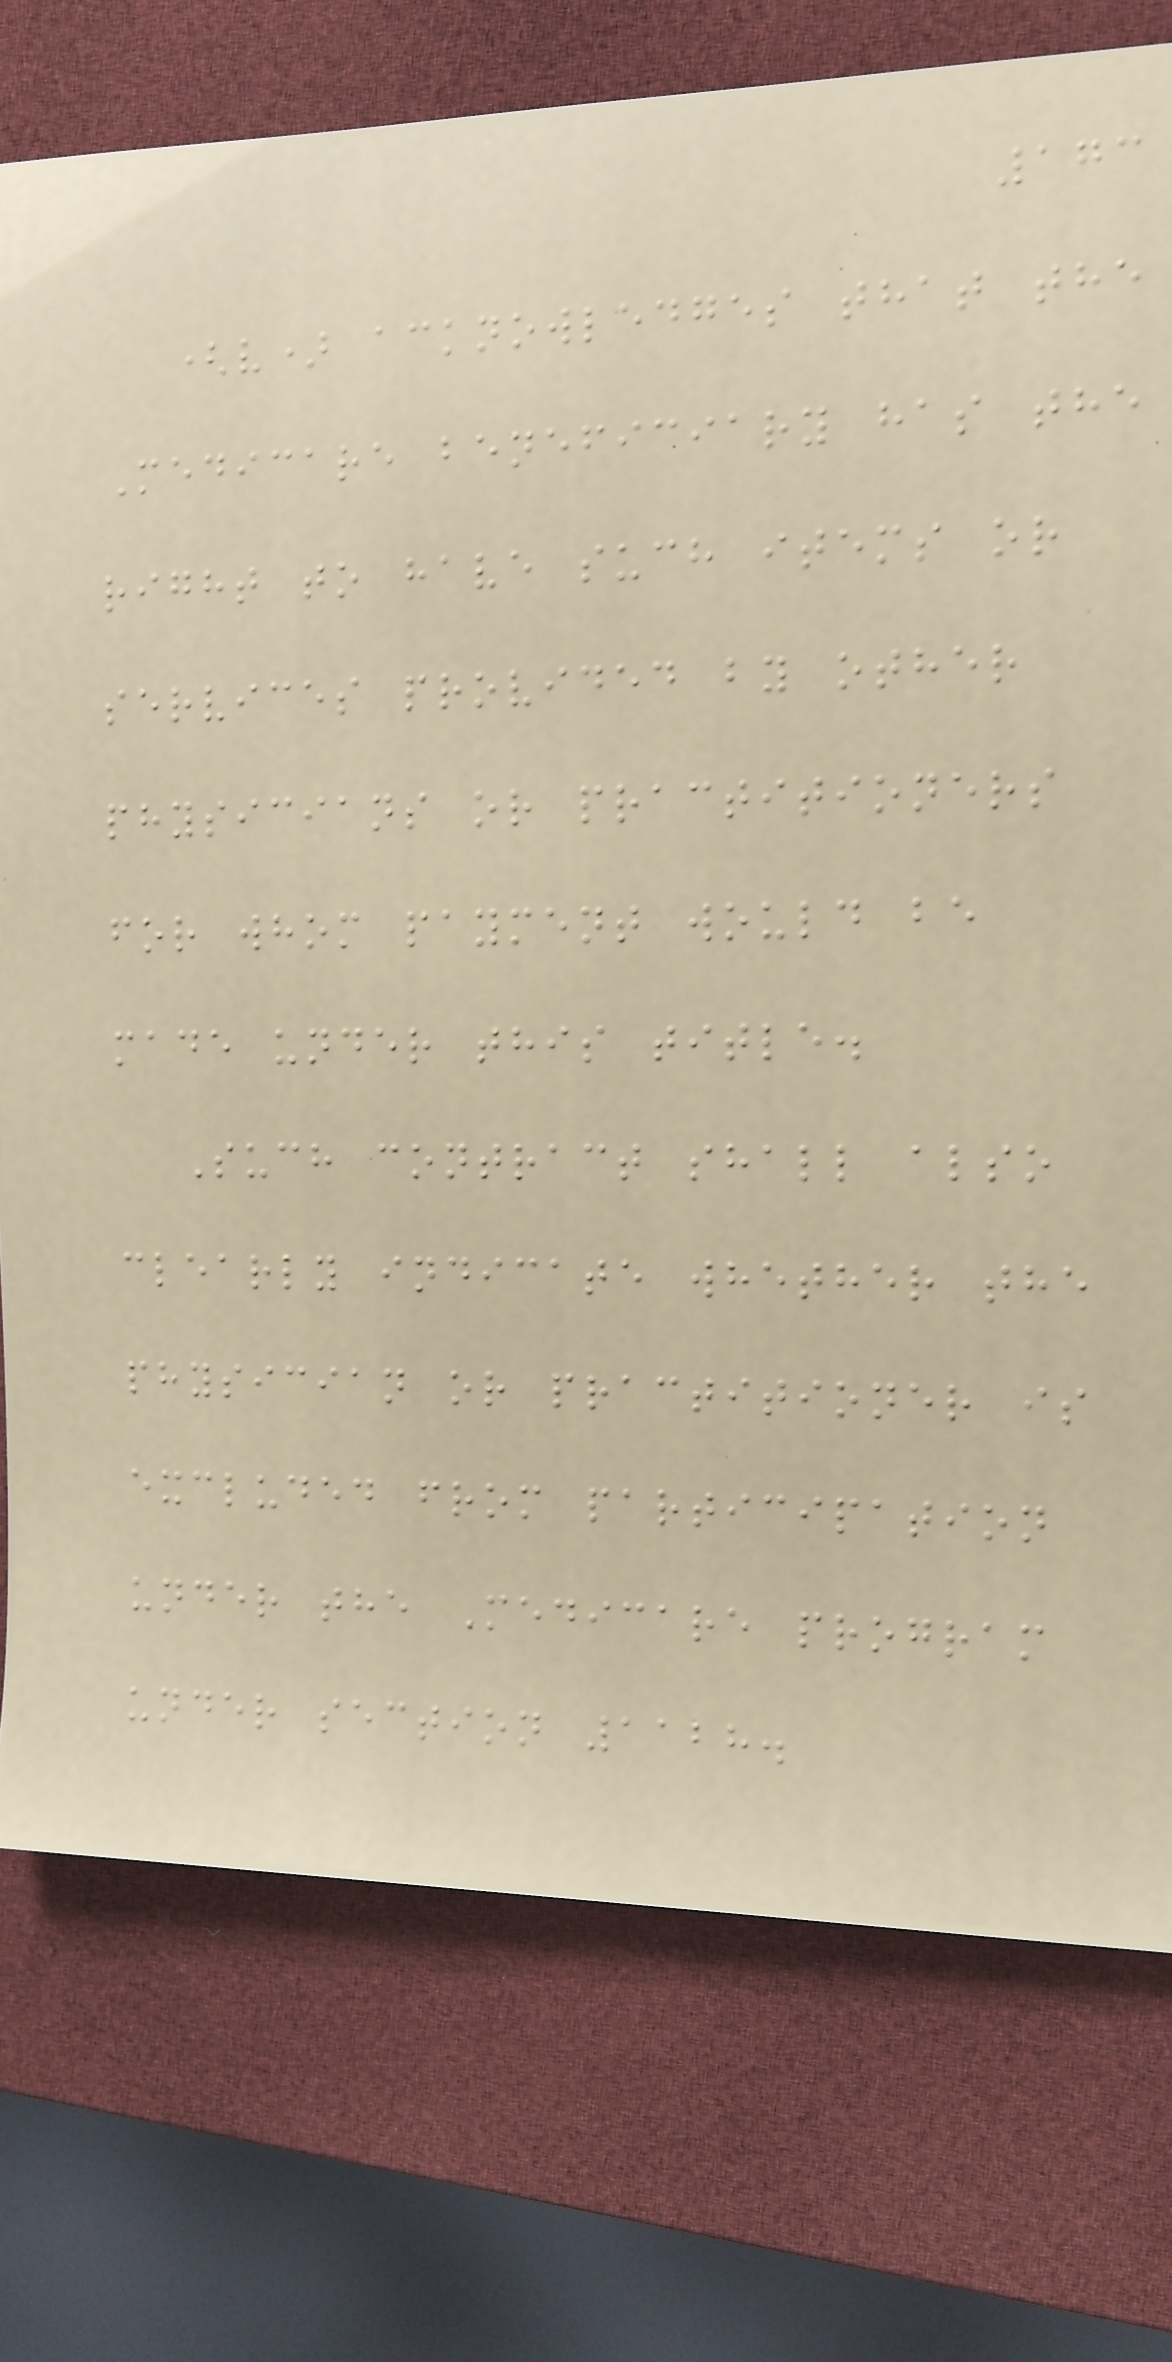173
(v) acknowledges that the
Medicare beneficiary has the
right to have such items or
services provided by other
physicians or practitioners
for whom payment would be
made under this title.
Such contract shall also
clearly indicate whether the
physician or practitioner is
excluded from participation
under the Medicare program
under section 1128.
